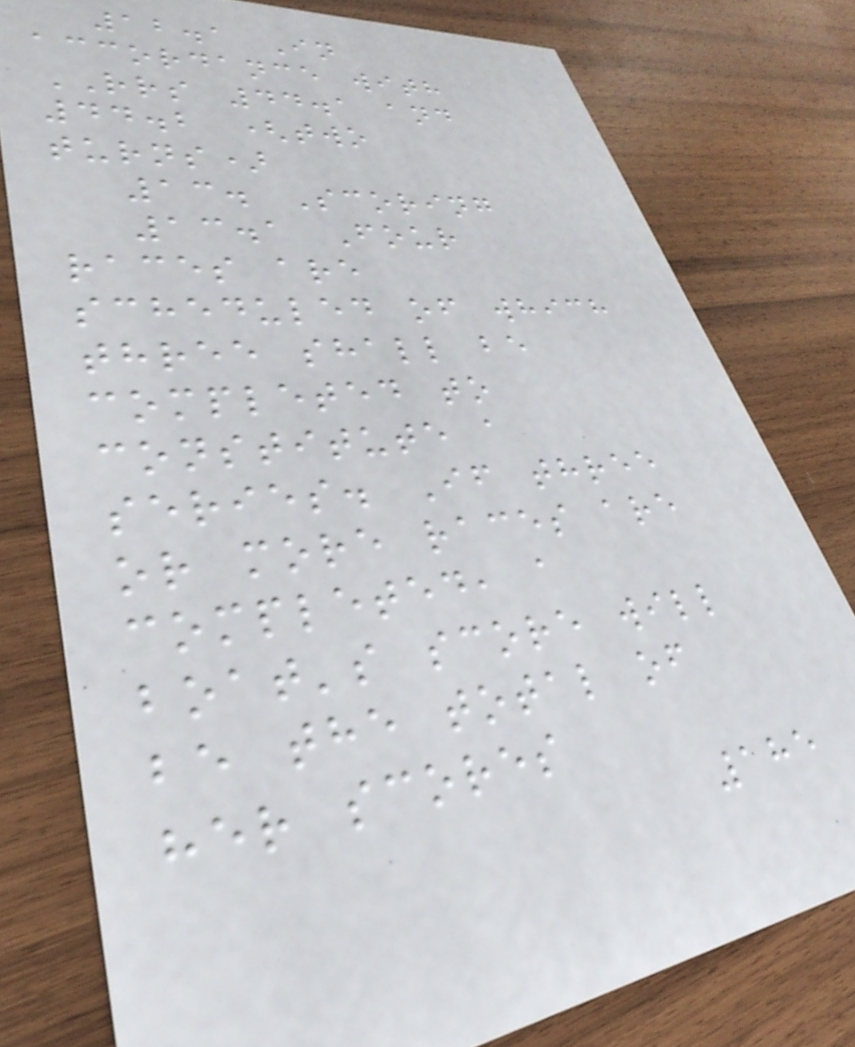12.1 In
accordance with
RRS 44.1 and
44.2 (two
turns)
13. Scoring
13.1 Four
races are
scheduled of which
three shall be
completed to
constitute a
series. If three
or more races are
completed, a
boat's score will
be the total of
her scores
185
